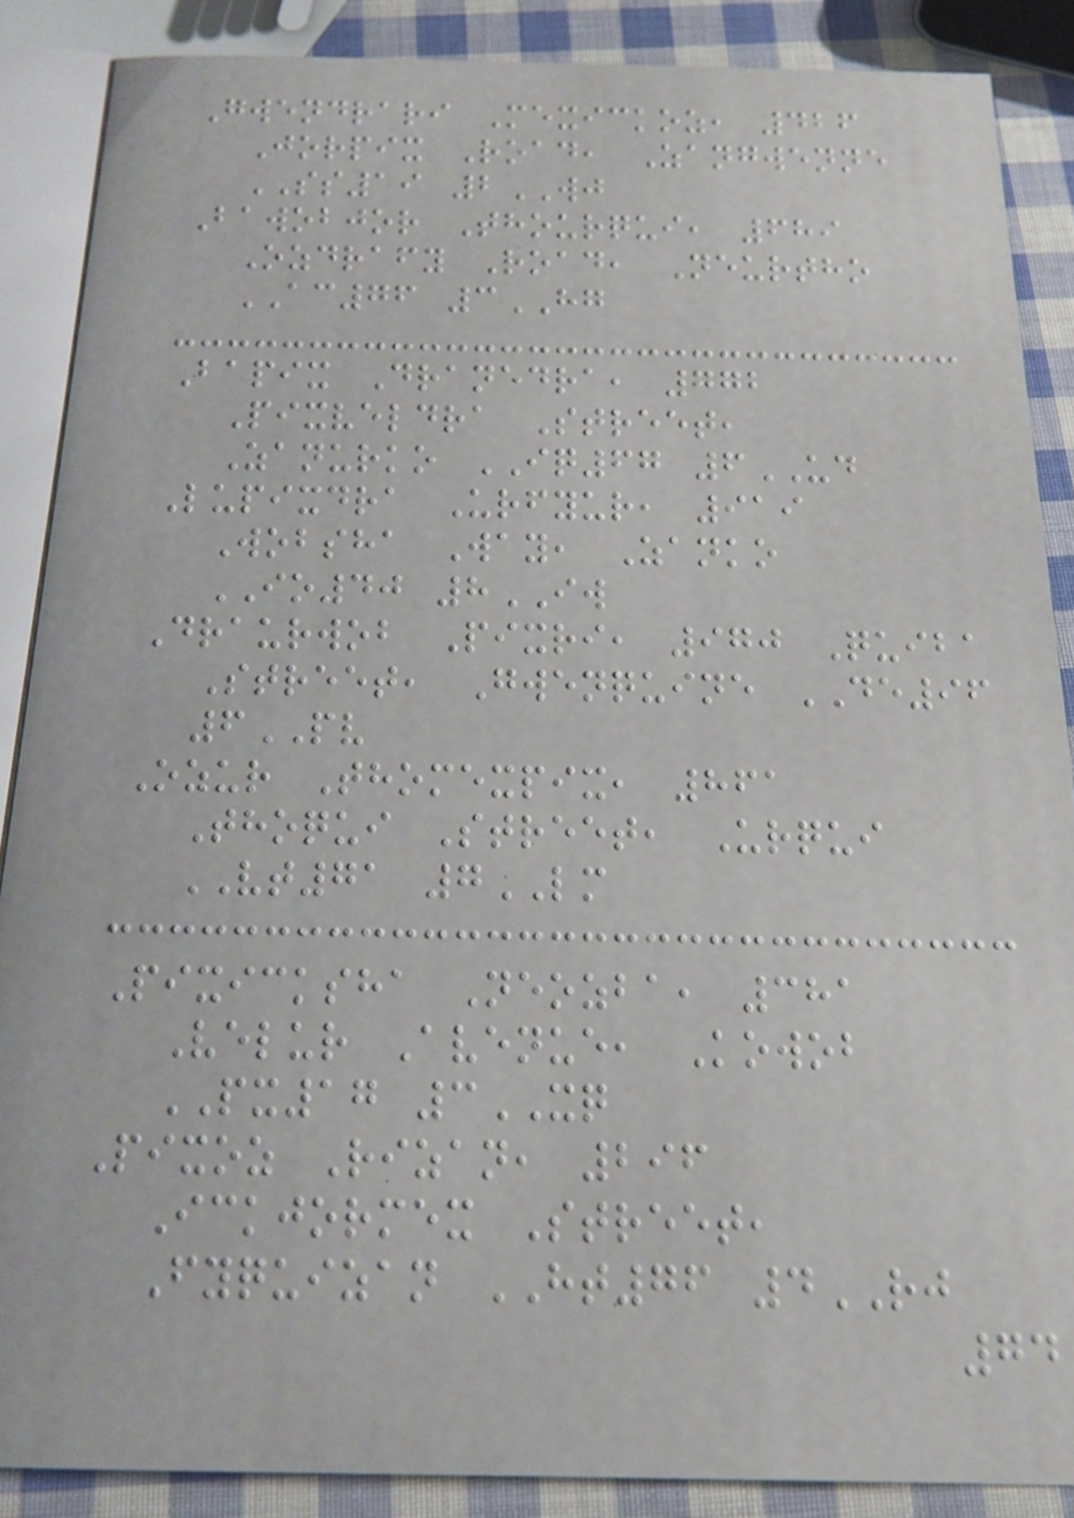Gwendrari Mexickoz, 426
Jorpix Road, Zangwenne
SS19 2WJ
Bawobjor Thourqui, 689
Ozdrafy Road, Neurtho
AC76 3HG
Bapix Dranedra, 772
Pixveldra Street,
Zanurko IQ67 6UD
Lupixdra Urfyur, 919
Wobsha Way, Zanko
IO40 8IW
Draurwob Pixri, 970 Quiba
Street, Gwenquine DE96
6PV
Ozur Thomexpix, 861
Thoqui Street, Urqui
VT71 7LM
Pixicksha Neozba, 381
Velur Avenue, Kowob
PX17 3XQ
Pixoz Rizan, 296
Ickjormex Street,
Fyquizan HT76 4RJ
74
